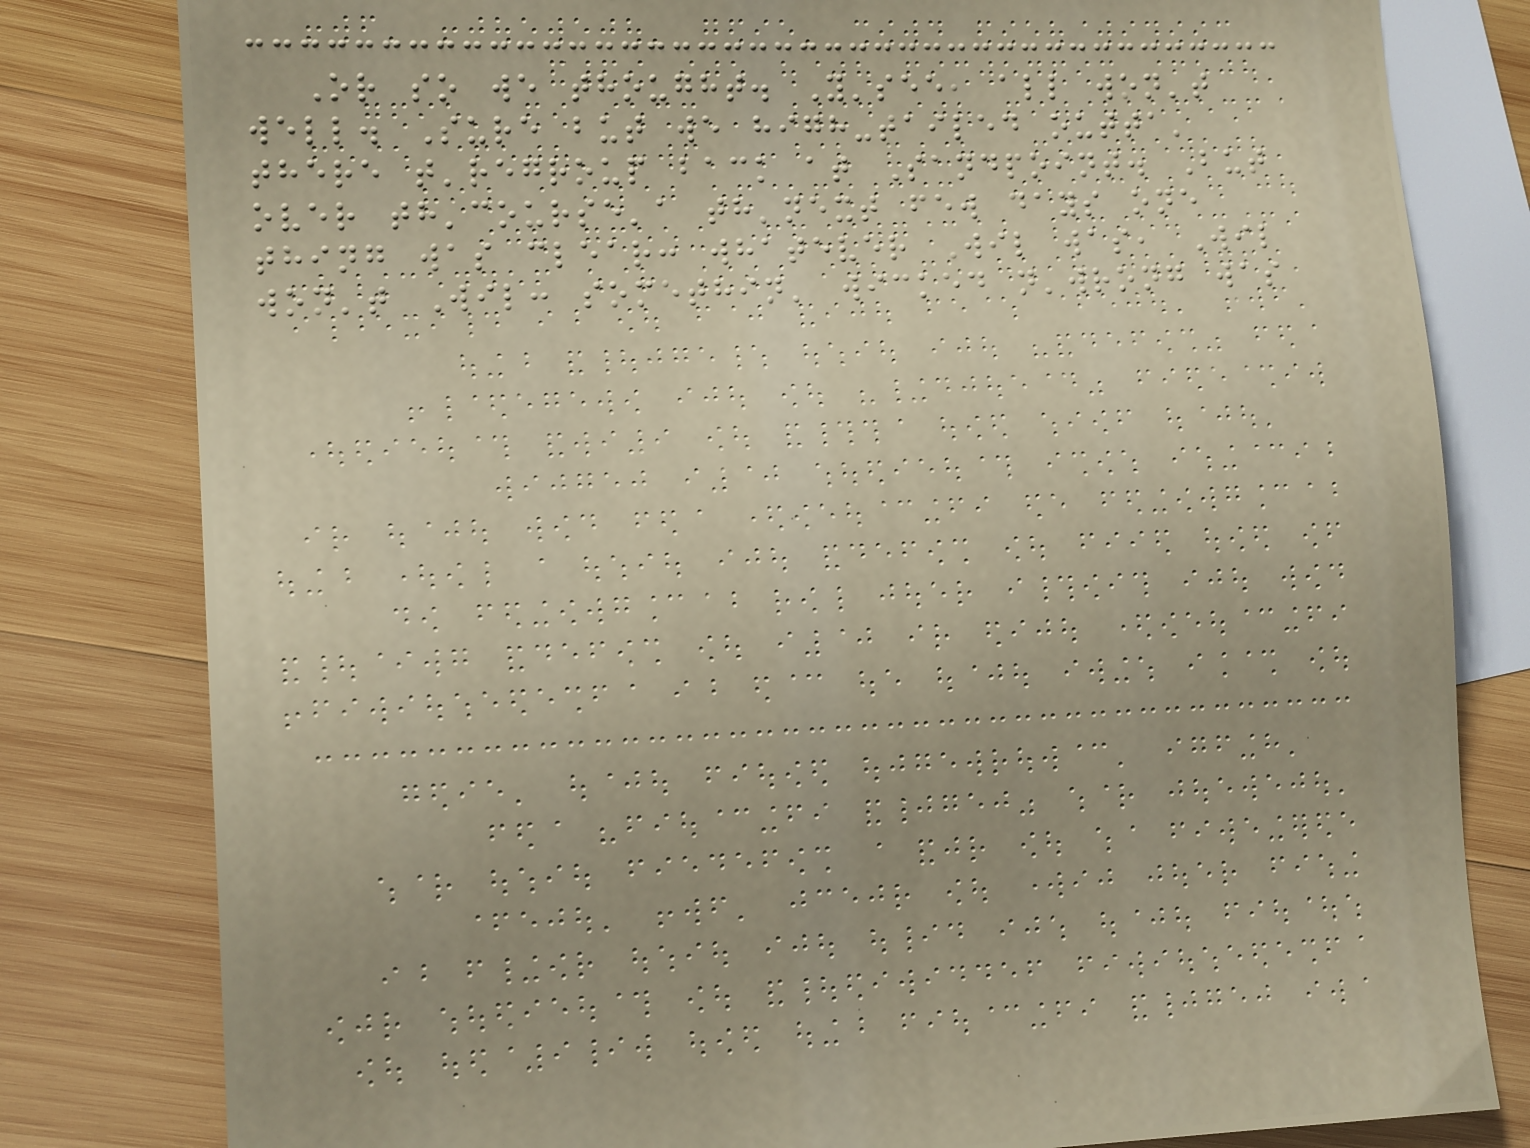Or so we thought. Y'see, all won't
well. Sure but we high-tailed outta'
there t'regroup back at Sandpoint. But
over th'course'a th'next few days one
thing was clear: whatever Wil was, Wil
won't Wil: somethin' wicked n'wrong was
